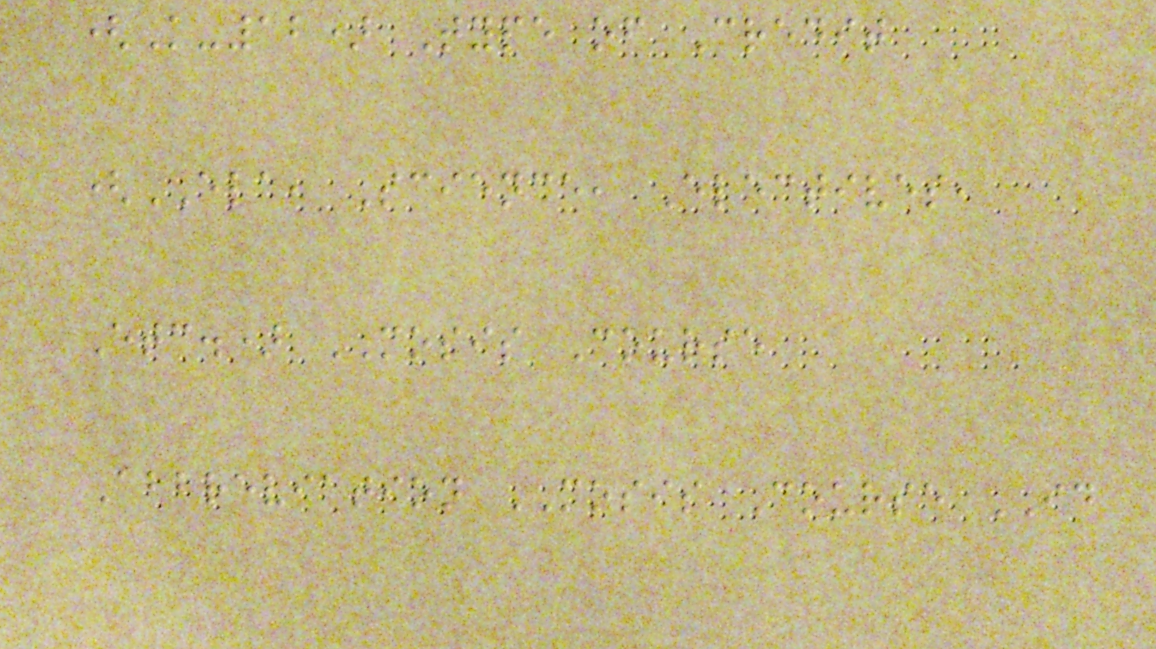(K-12) Type of Credit
(ELA, Science, Electives,
Etc.) MOSIS Course
Abbreviation MOSIS Course ID
